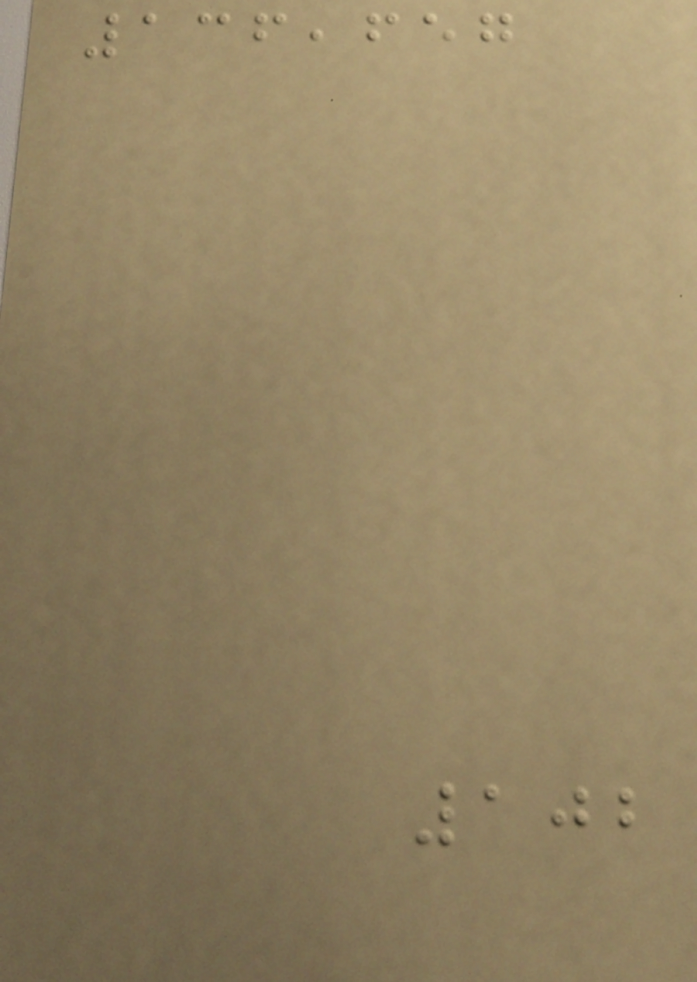136,657
102
